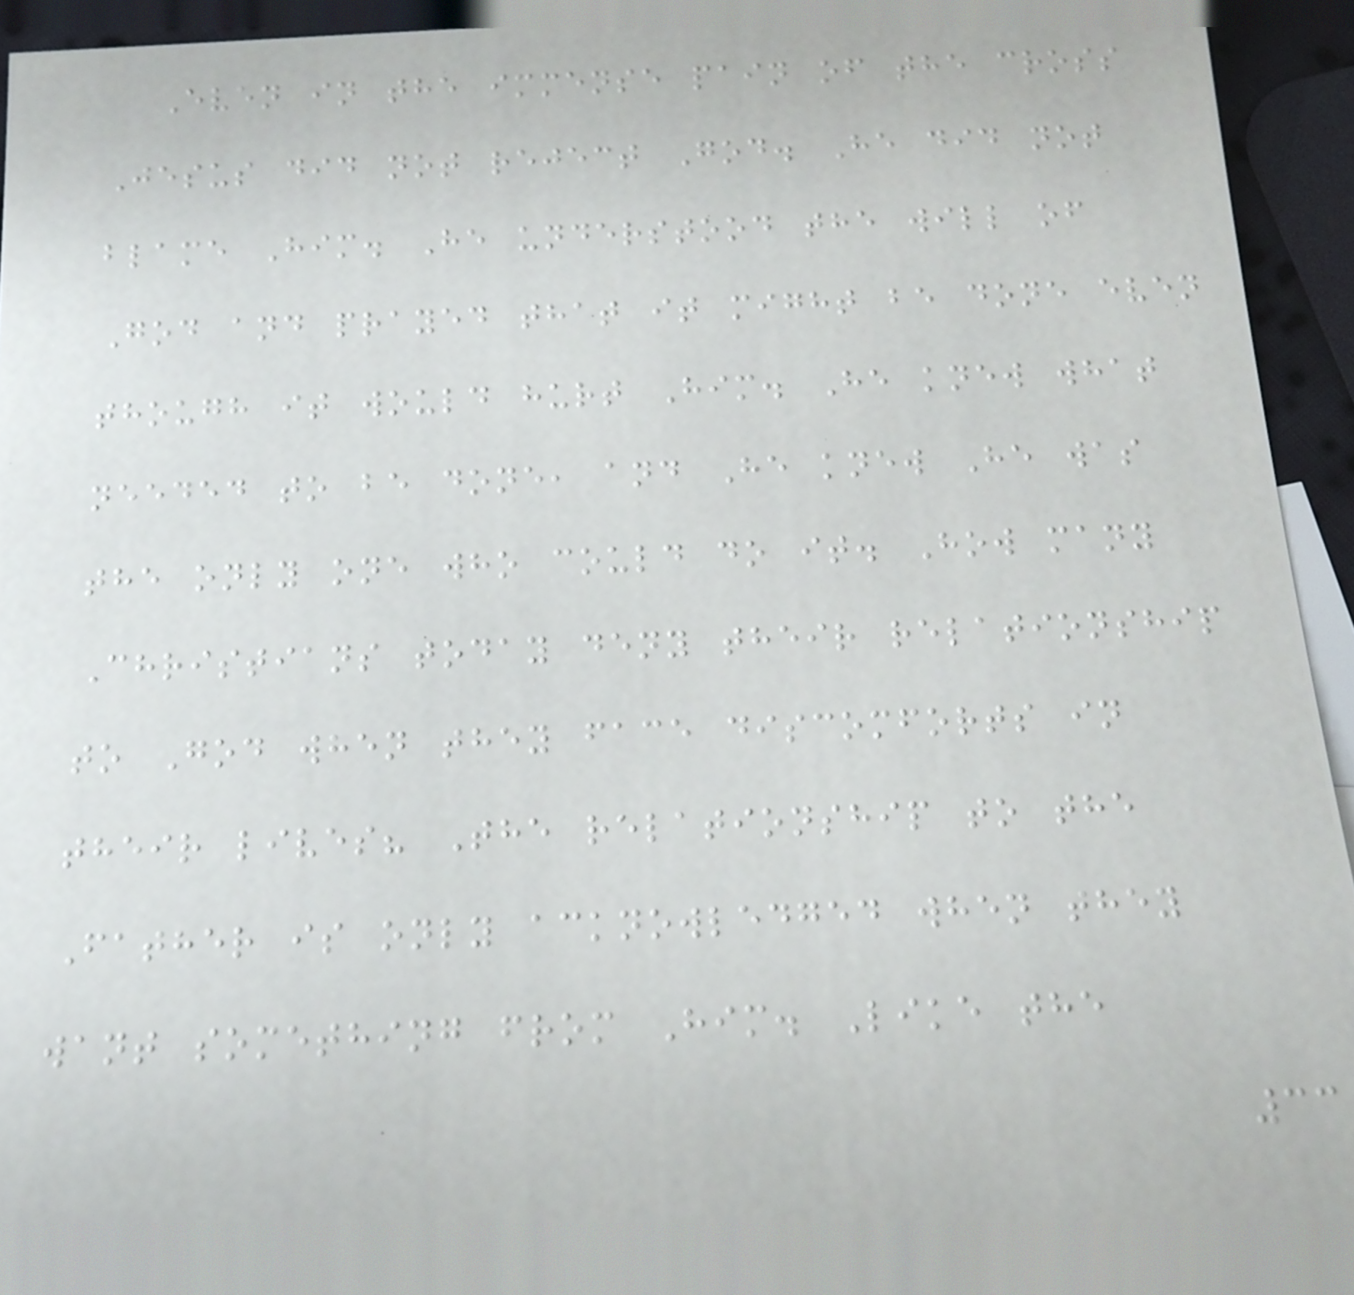Even in the immense pain of the cross
Jesus did not reject God. He did not
blame Him. He understood the will of
God and prayed that it might be done even
though it would hurt Him. He knew what
needed to be done, and He knew He was
the only one who could do it. How many
Christians today deny their relationship
to God when they face discomforts in
their lives? The relationship to the
Father is only acknowledged when they
want something from Him. Like the
33
